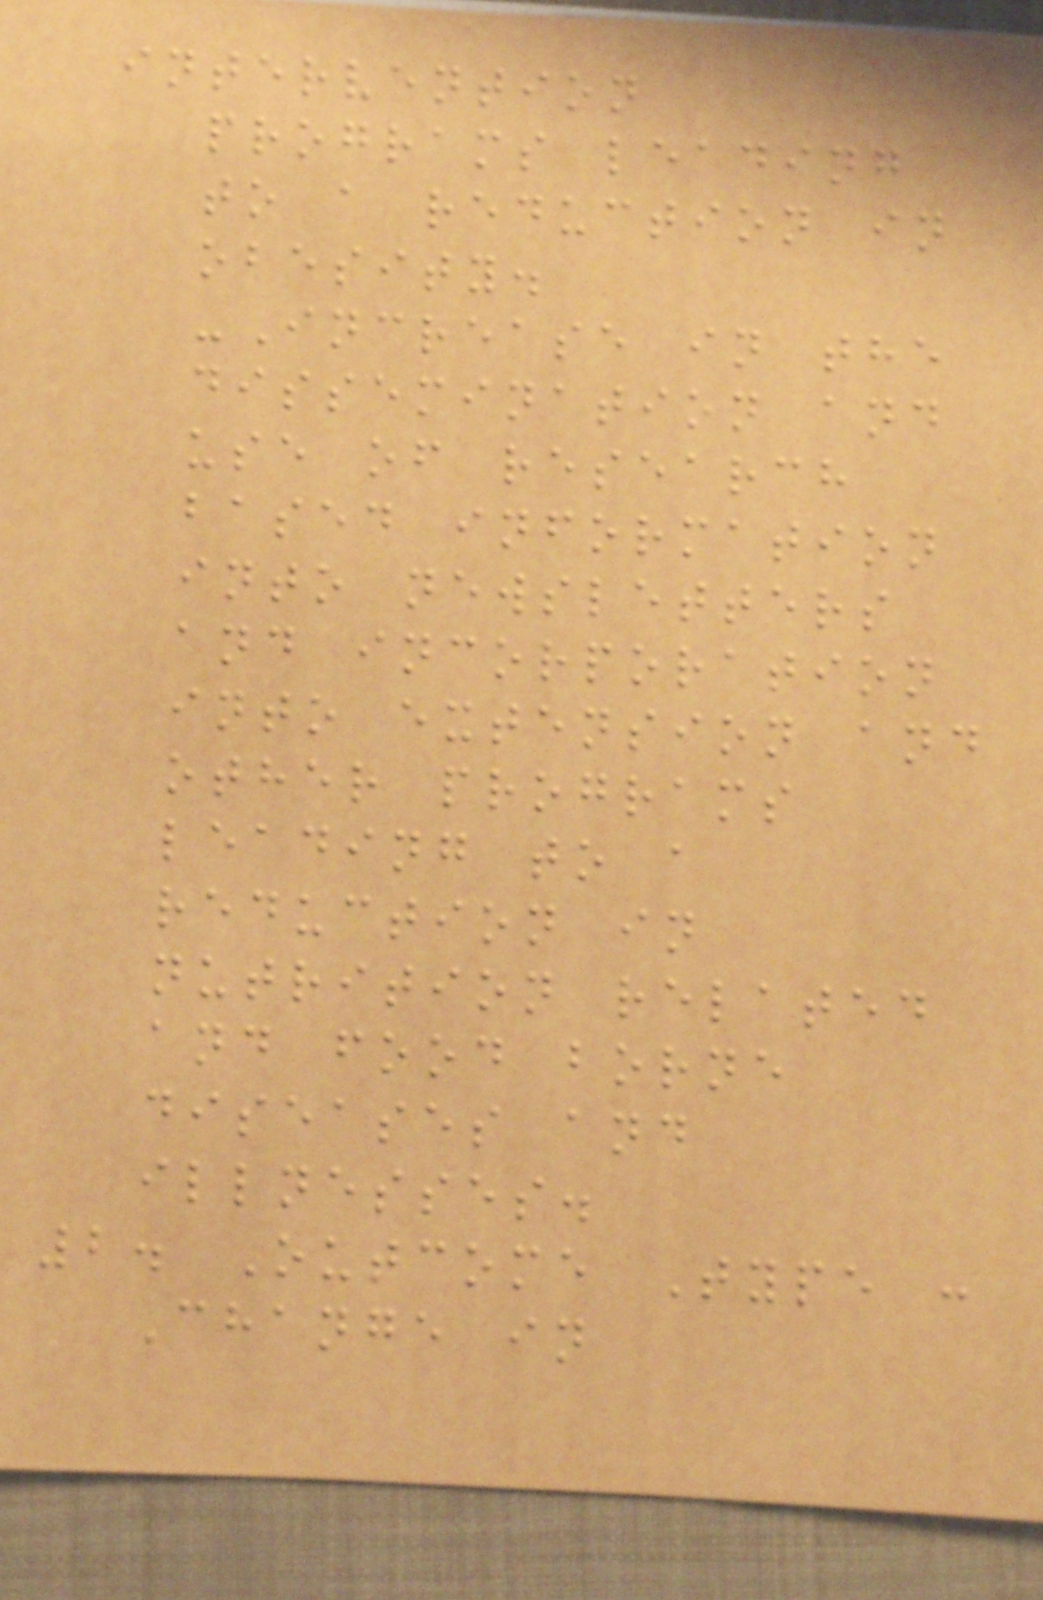intervention
programs leading
to a reduction in
obesity.
-Increase in the
dissemination and
use of research
based information
into newsletters
and incorporation
into extension and
other programs
leading to a
reduction in
nutrition related
and food borne
diseases and
illnesses.
2. Outcome Type :
Change in
